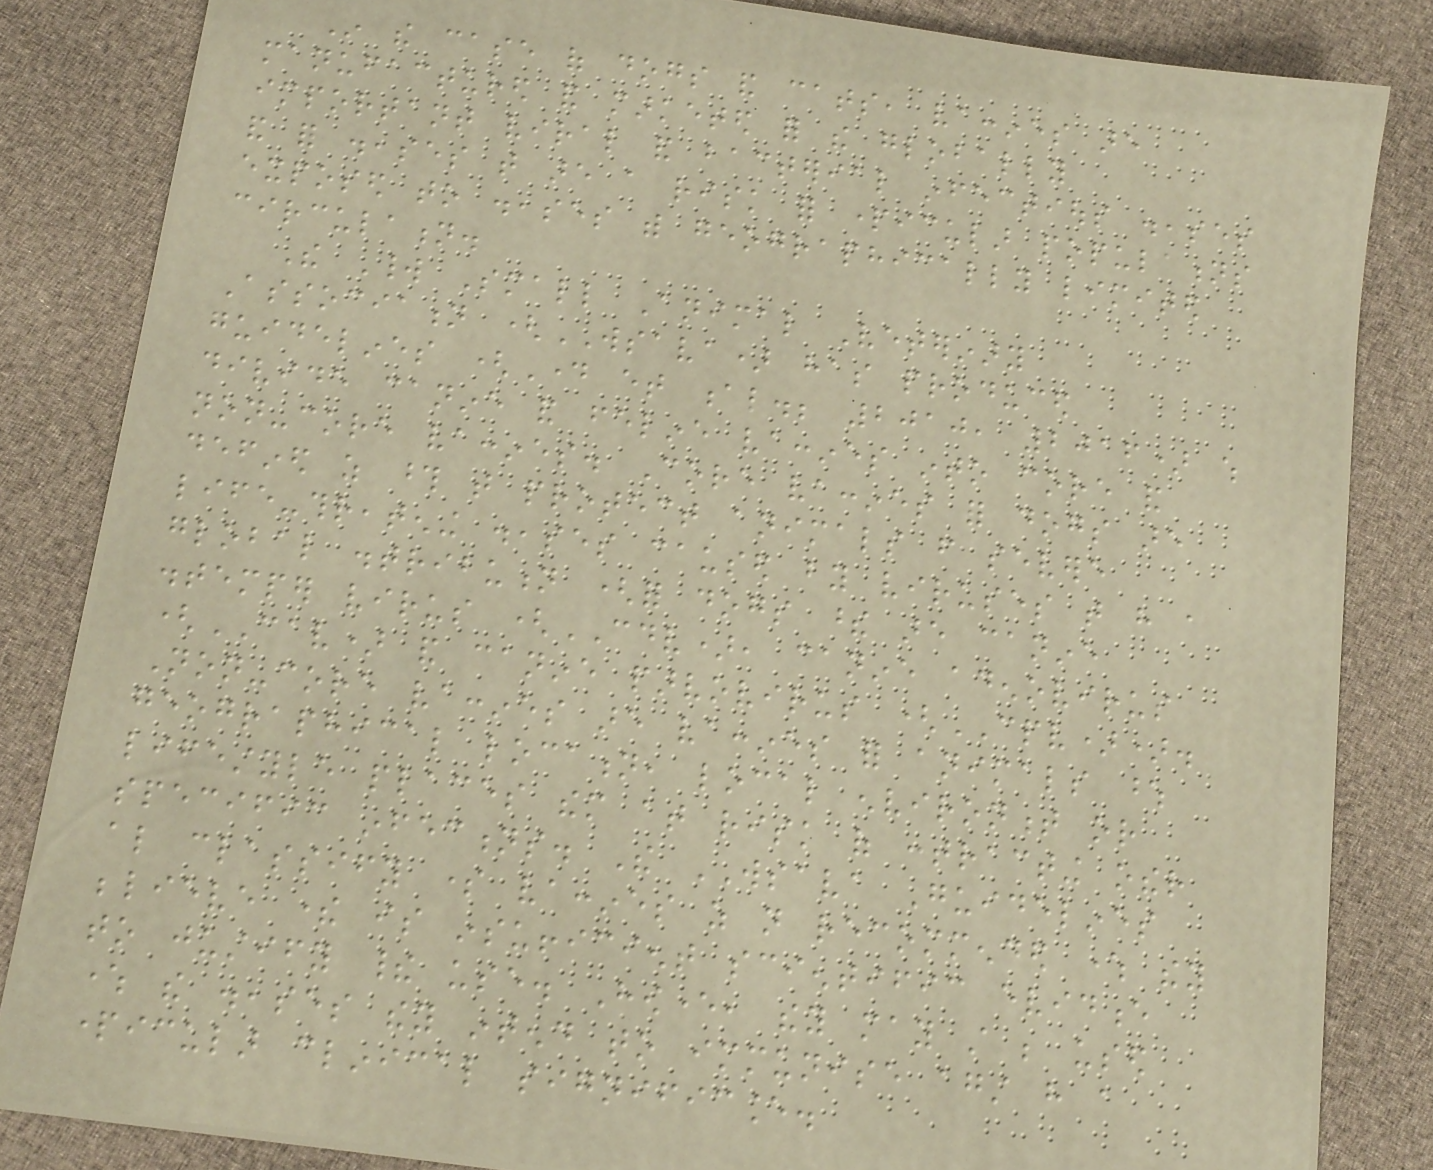In the case of dogs and cats, vaccines are
manufactured and marketed for the globally
important viral and bacterial infectious diseases
and for diseases that are a risk for particular populations
exposed to diseases with geographically limited
circulation.
The World Small Animal Veterinary
Association (WSAVA) has produced
guidelines (Day et al.; 2010, 2016) which
divide canine and feline vaccines into core and
non-core vaccines. Core vaccines for dogs are
defined as those that protect animals from severe
life-threatening diseases caused by viruses that have a
global distribution (for dogs these are canine
distemper virus (CDV), canine adenovirus
(CAV) and canine parvovirus (CPV)).
Non-core vaccines are vaccines for animals whose
geographical location, local environment or
lifestyle places them at risk of contracting other
specific infections. The WSAVA Guidelines
also classify some vaccines as not recommended where they
believe there is insufficient scientific evidence
to justify their use. However, they may still be used
where the diseases they intend to immunise against have a
particular clinical significance.
